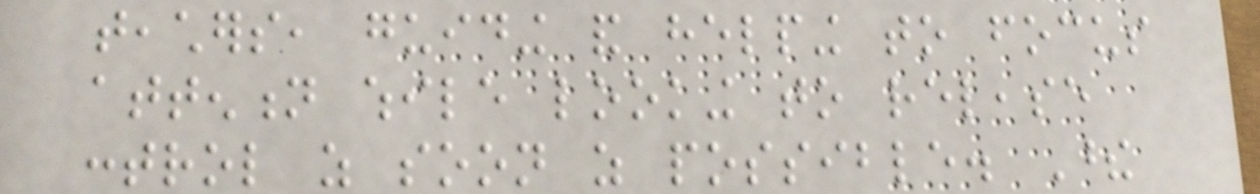teachers, guiding and helping to focus
attention while looking to release
control as soon as possible. These
